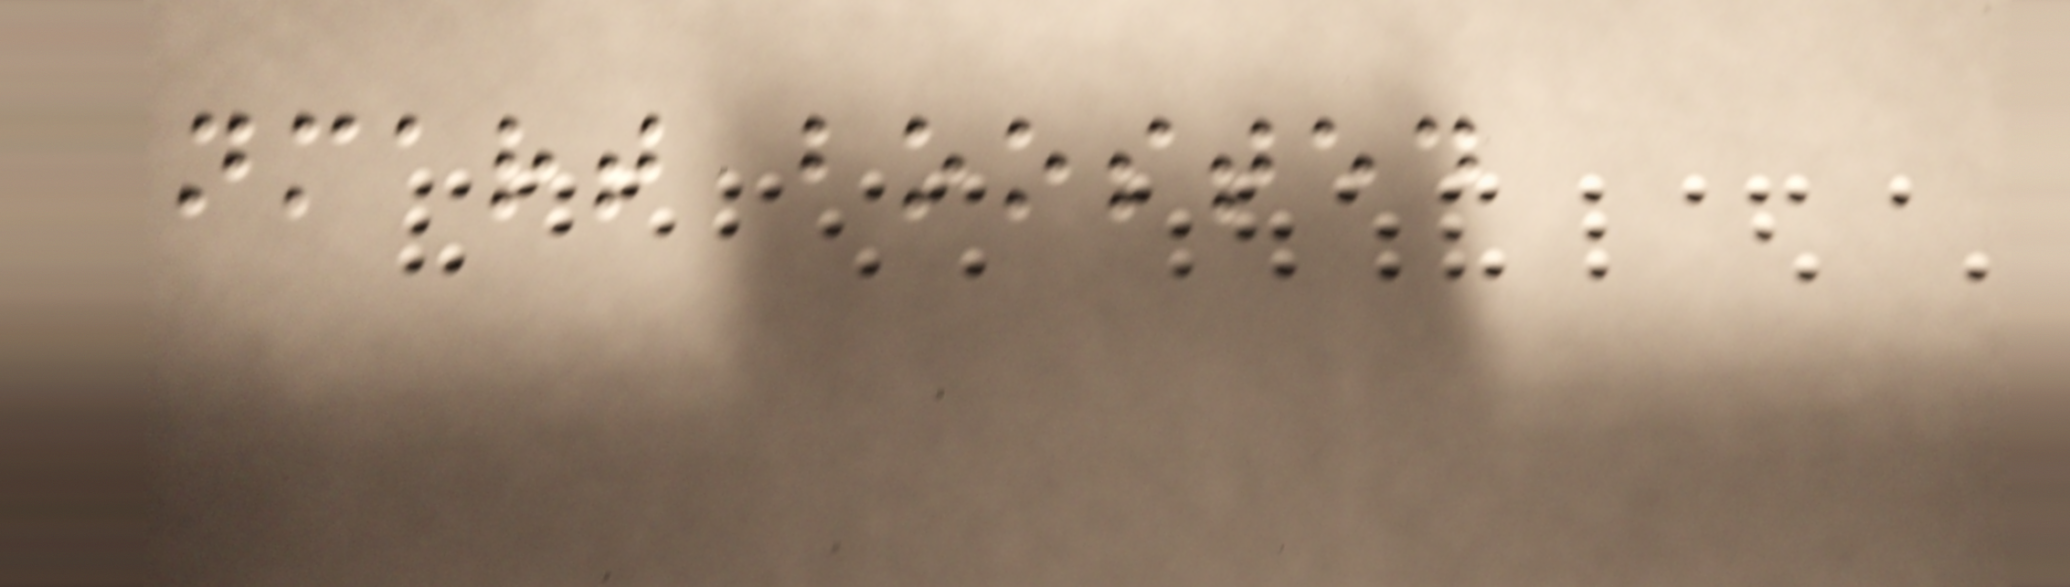nmart boosted
